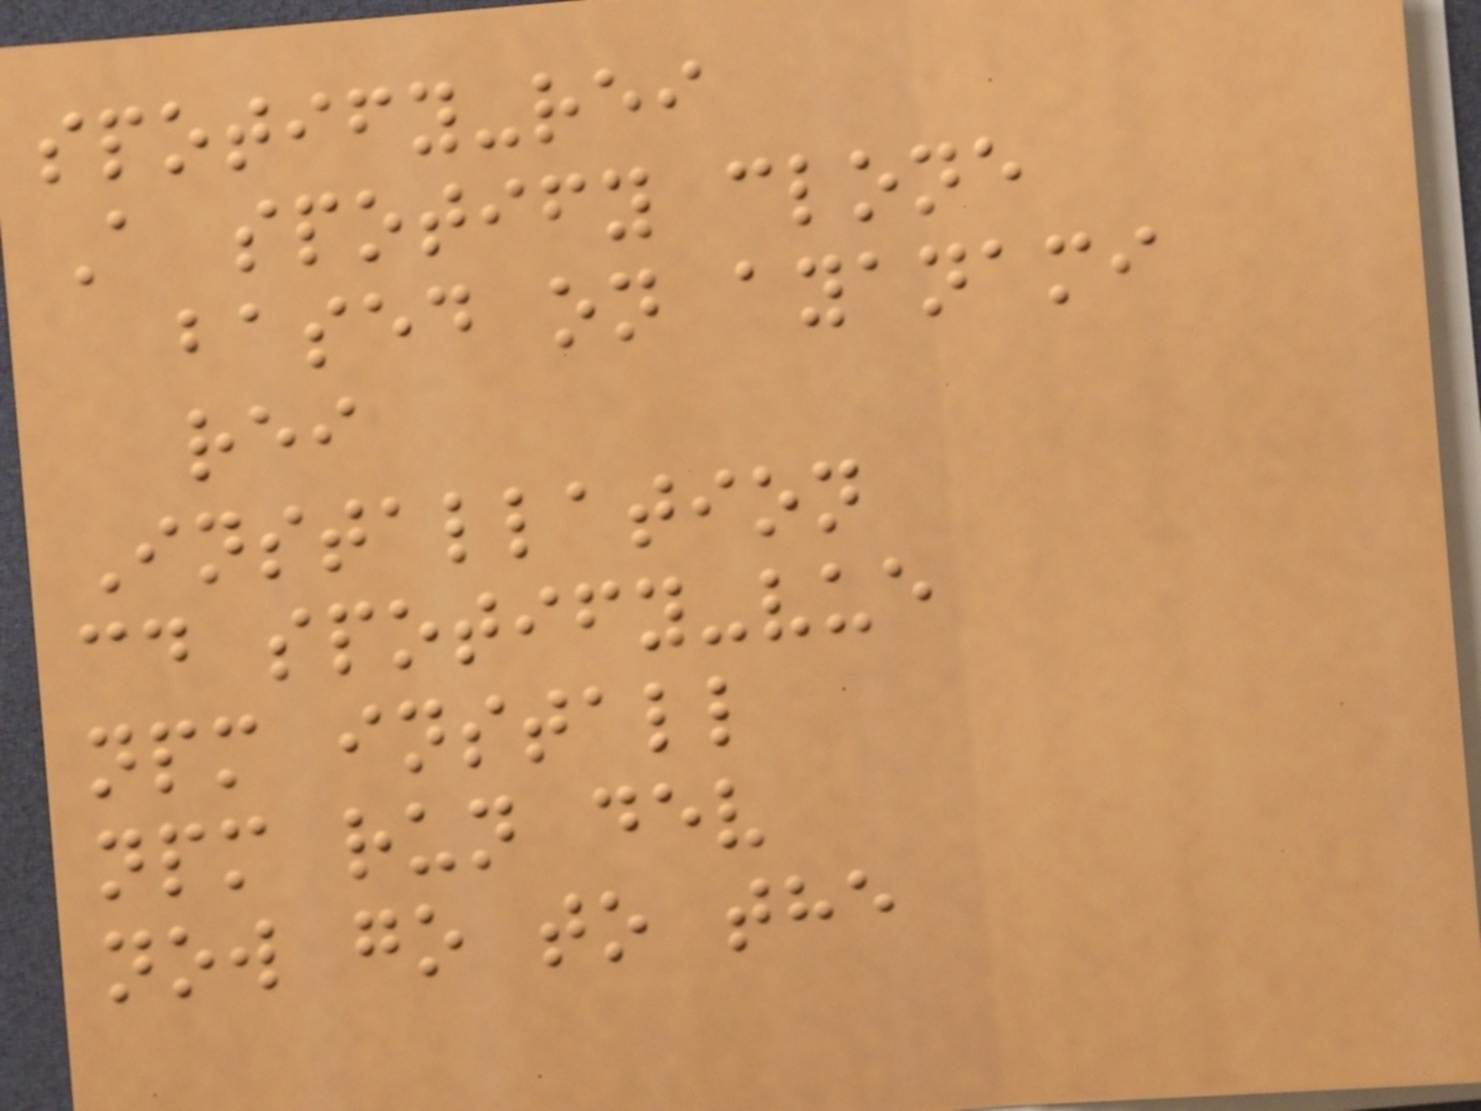spotify-rei
A spotify clone
based on ayanami
rei
Installation
cd spotify-vue
npm install
npm run dev
now go to the
